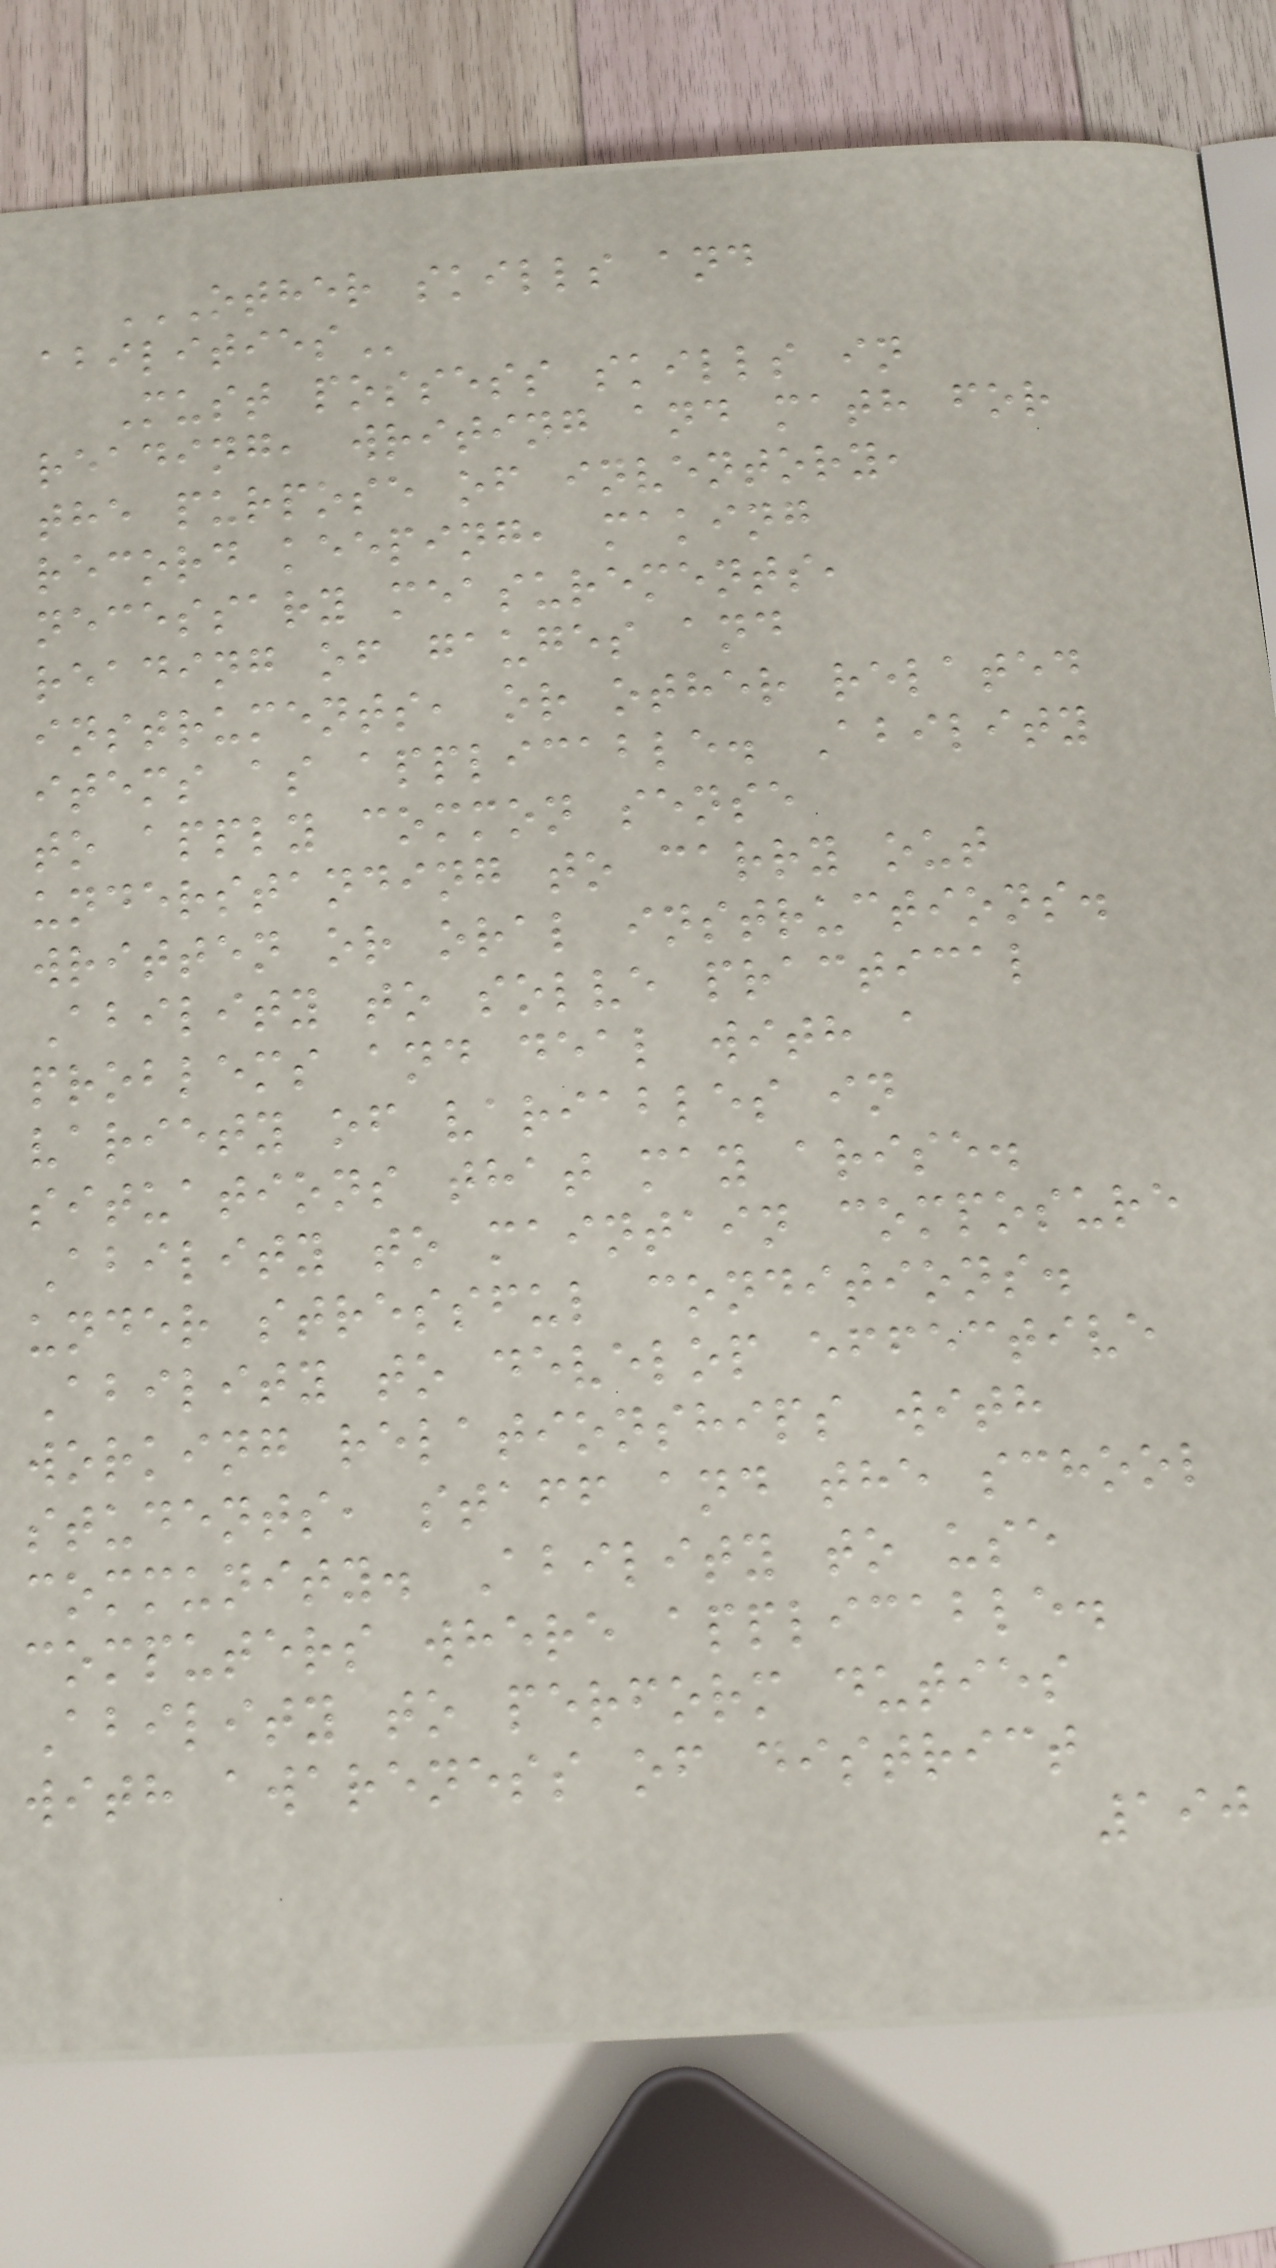OTHER SKILLS AND
ABILITIES
Must possess skills in
reading, writing and math for
the purpose of inventory,
record keeping, making
necessary measurements,
reading of gauges and
instruments, or other related
items as applicable. Ability
to apply common sense
understanding to carry out
written or oral instructions.
Ability to solve practical
problems and deal with a
variety of variables in
situations that may arise.
Ability to maintain composure
under stressful conditions.
Ability to develop effective
working relationships with
students, staff and the school
community. Ability to use
computers where applicable.
Ability to perform duties
with awareness of district
190
